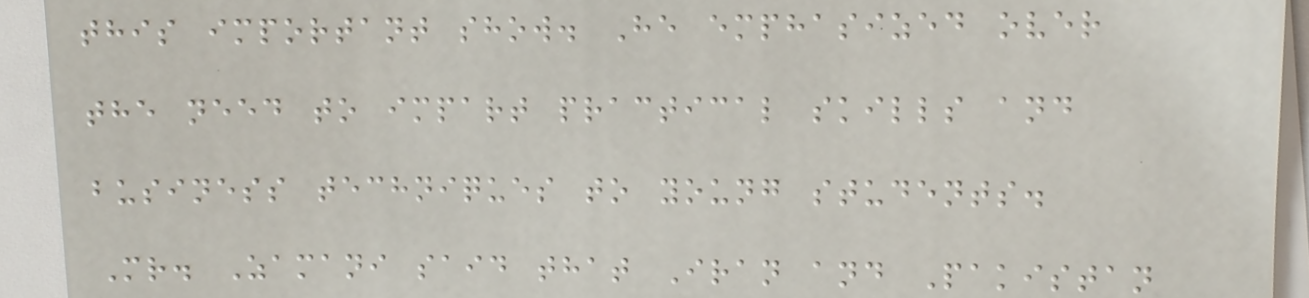this important show. He emphasized over
the need to impart practical skills and
business techniques to young students.
Mr. Zamani said that Iran and Pakistan
